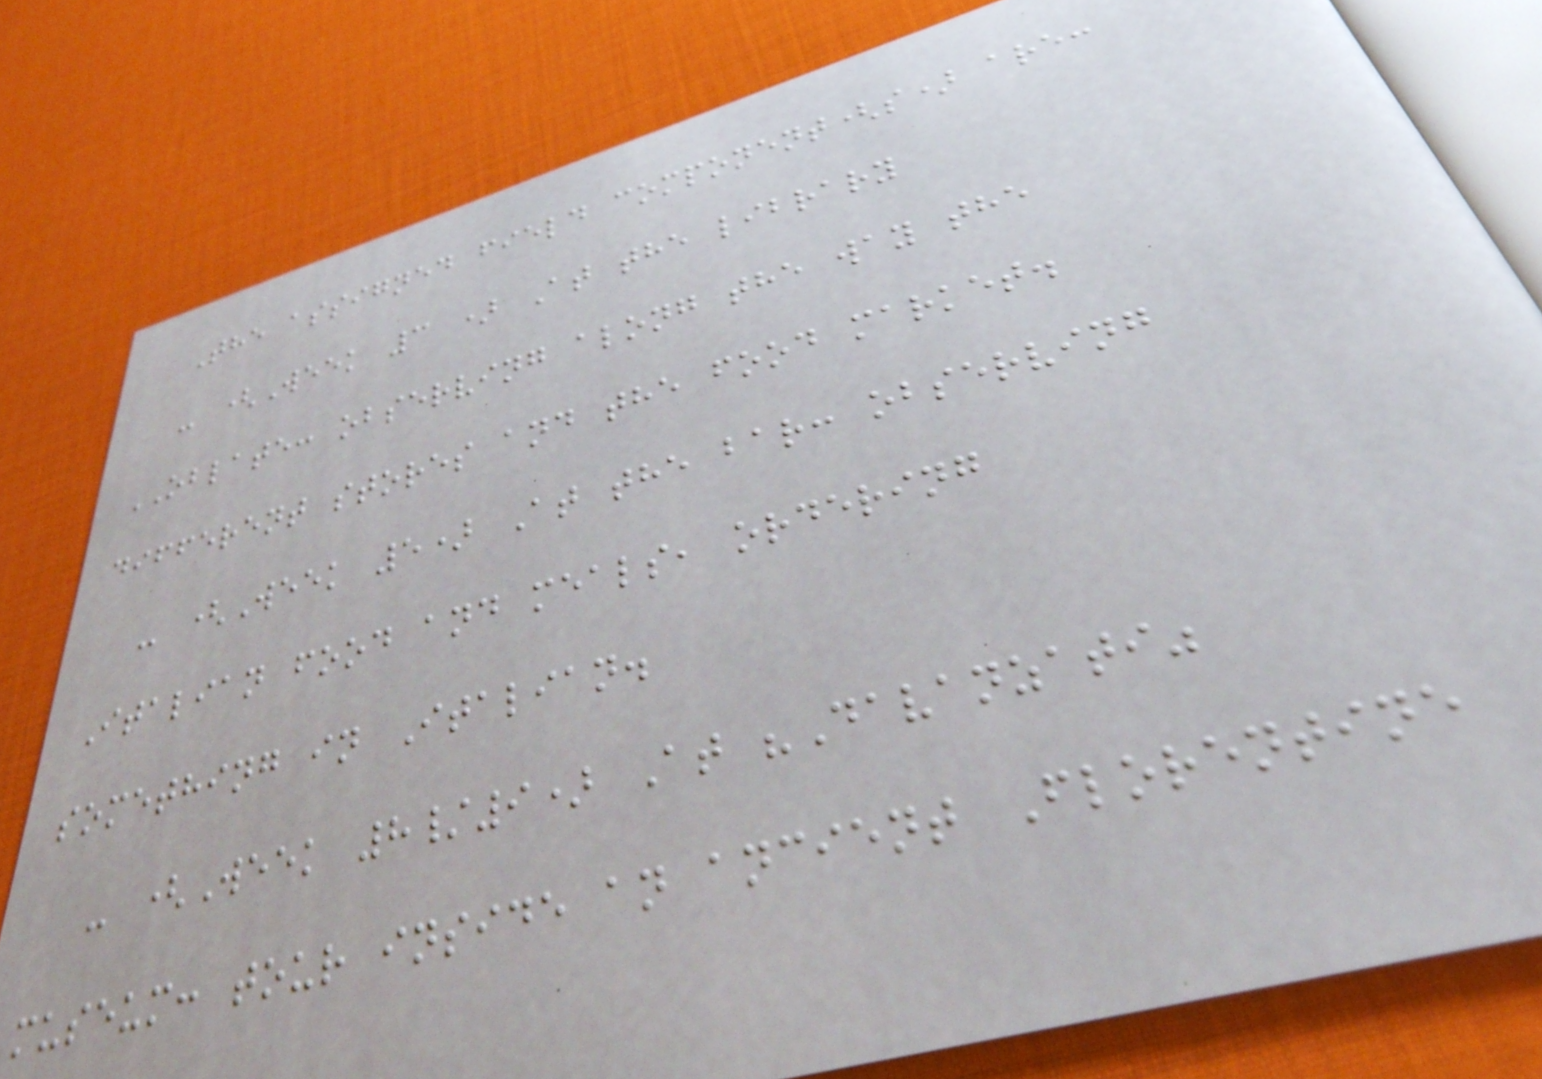The assigned field component(s) are:
- (Week 3 ) At the library
OBLATE: observing along the way the
different stores and the food market.
- (Week 5) At the bar: observing
Italian food and meals, ordering
something in Italian.
- (Week 8/9) At "Davanzati"
museum: tour inside an ancient Florentine
